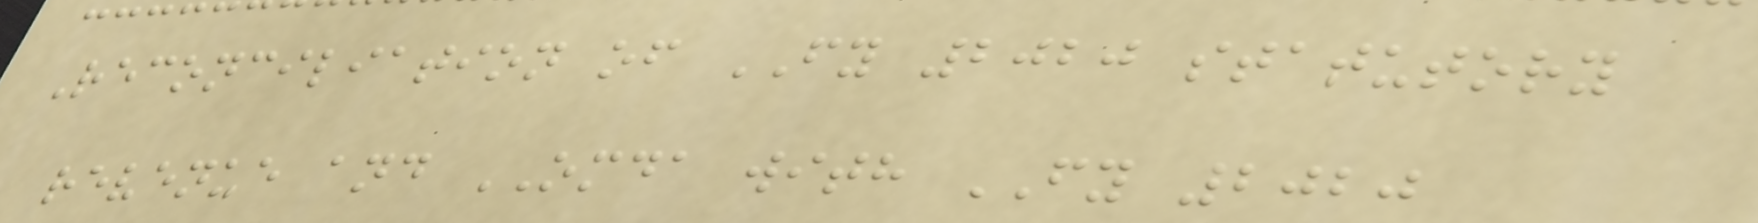Reconciliation of FY 2020 statutory
revenue and OMDA with FY 2020
